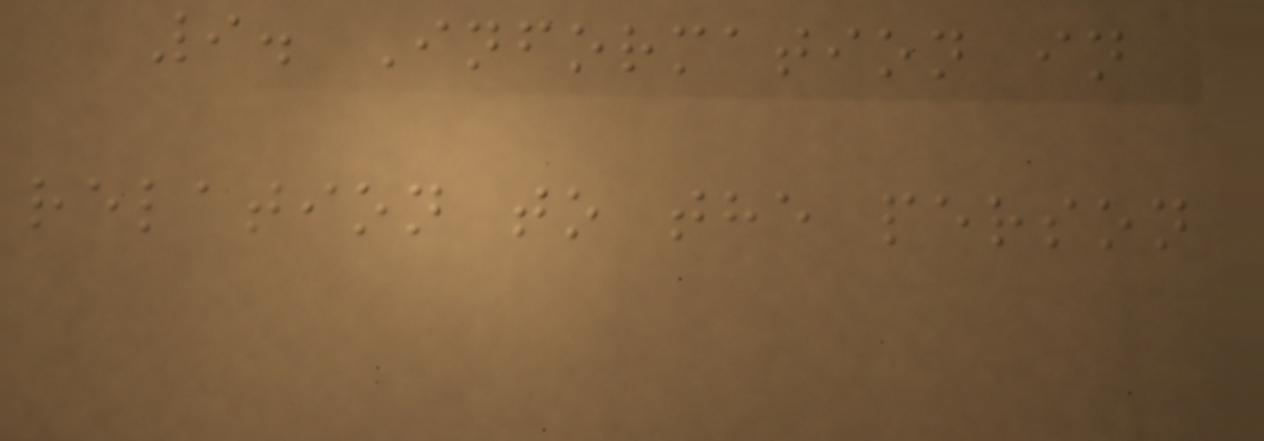9. Information in
relation to the person
